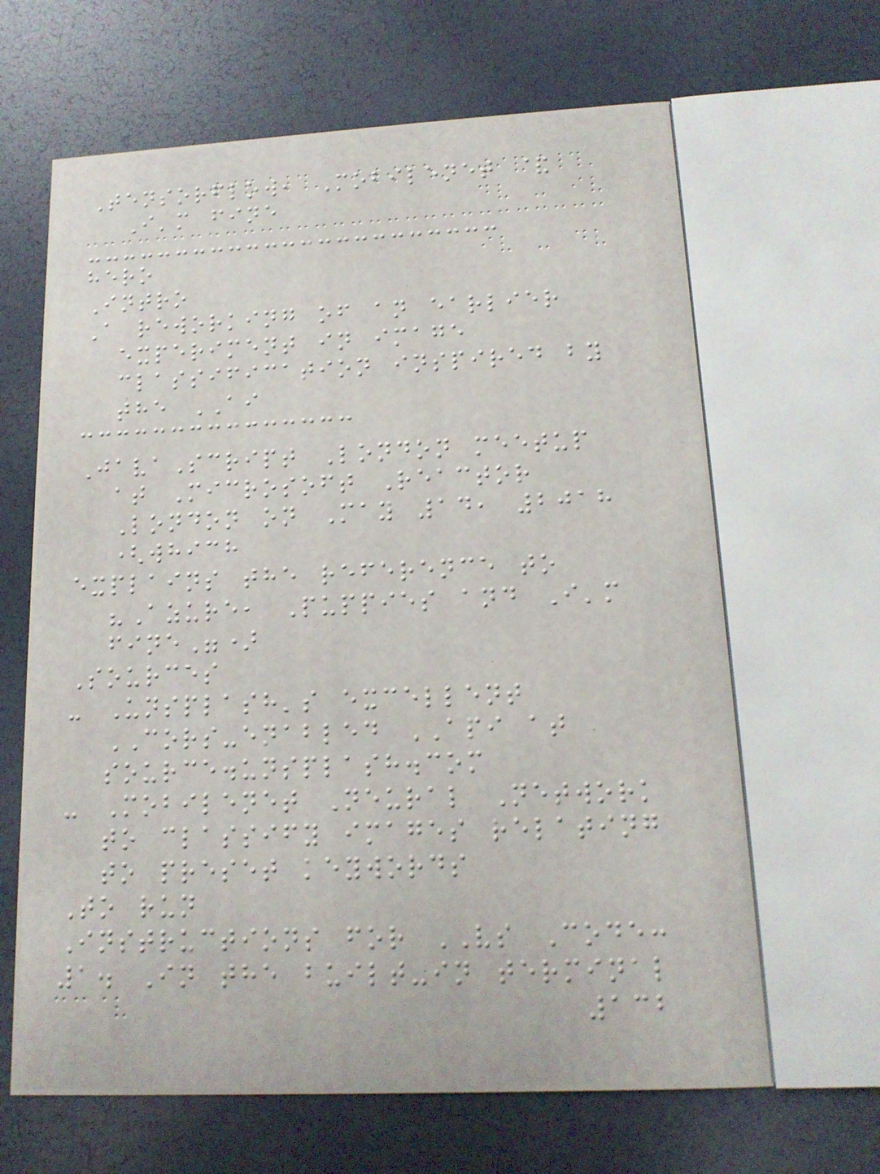Tensorflow, Mobilenet &
I'm fine
hero
Intro
A reworking of an earlier
experiment in image
classification inspired by
the AI
JavaScript London meetup
at Microsoft Reactor
London on May 14, 2018
(which
explains the reference to
"Azure, Puppies and I'm
fine")
Sources
- Unsplash's excellent
CORS-enabled API at
source.unsplash.com
- Mobilenet Neural Network
to classify images relating
to preset keywords
To run
Instructions for VS Code:
1. In the built-in terminal
132
